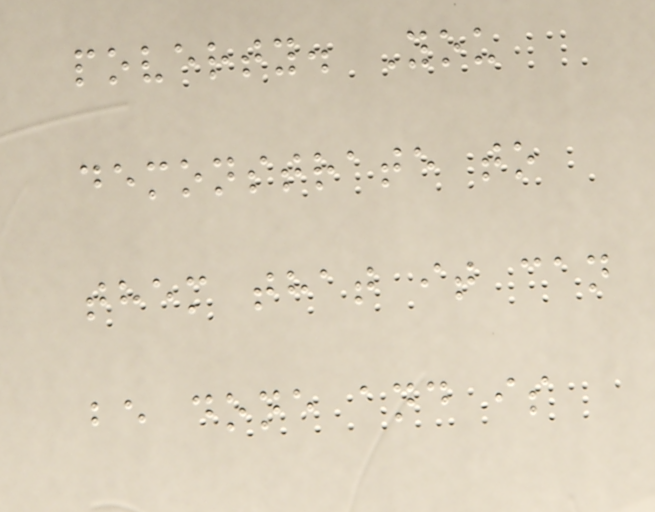poverty. You
demonstrate to
them that it can
be done and is
